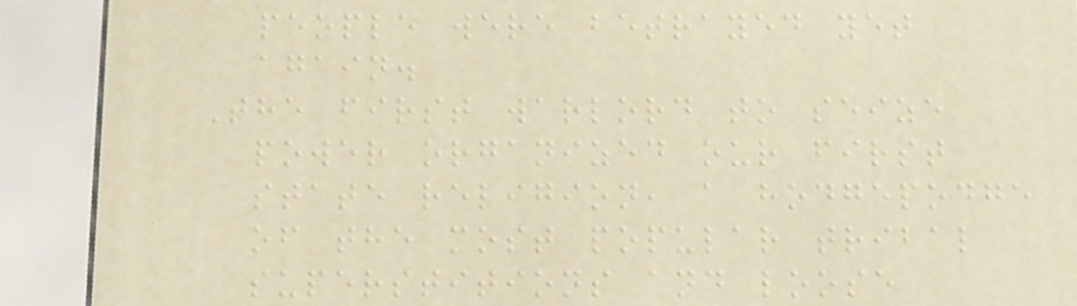people were betrayed yet
again.
The first warlord to seize
power organized our first
state religion, a hodgepodge
of the most popular tribal
superstitions and loose
